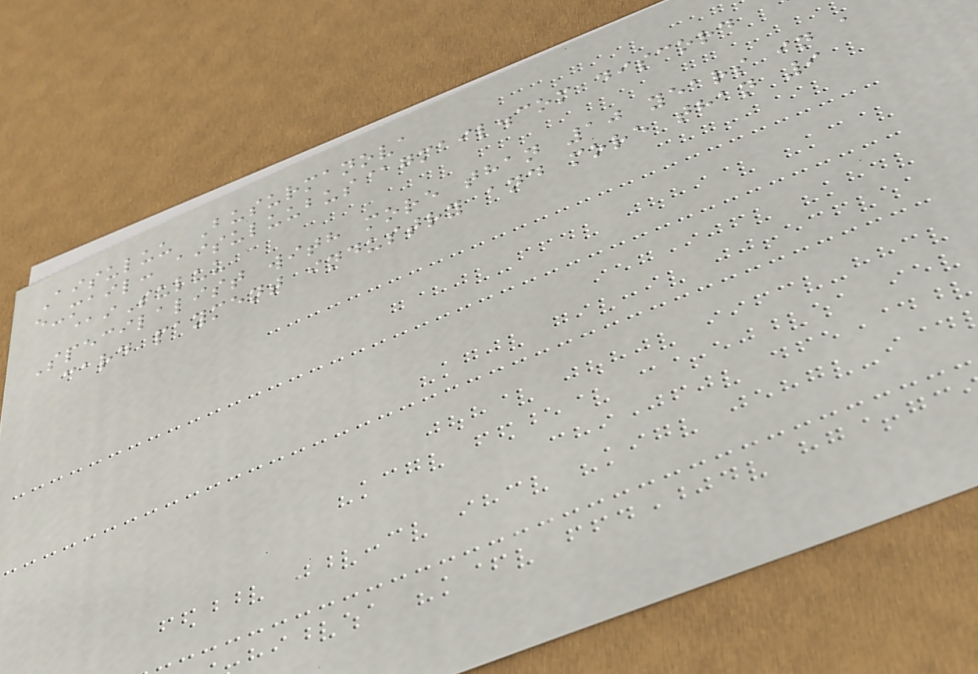Aisuluu Busurmanova
e-mail: aisuluubus@gmail.com discord
@iSuluu
Specilalist with more than 10 years in a
card payment industry and more than 9
